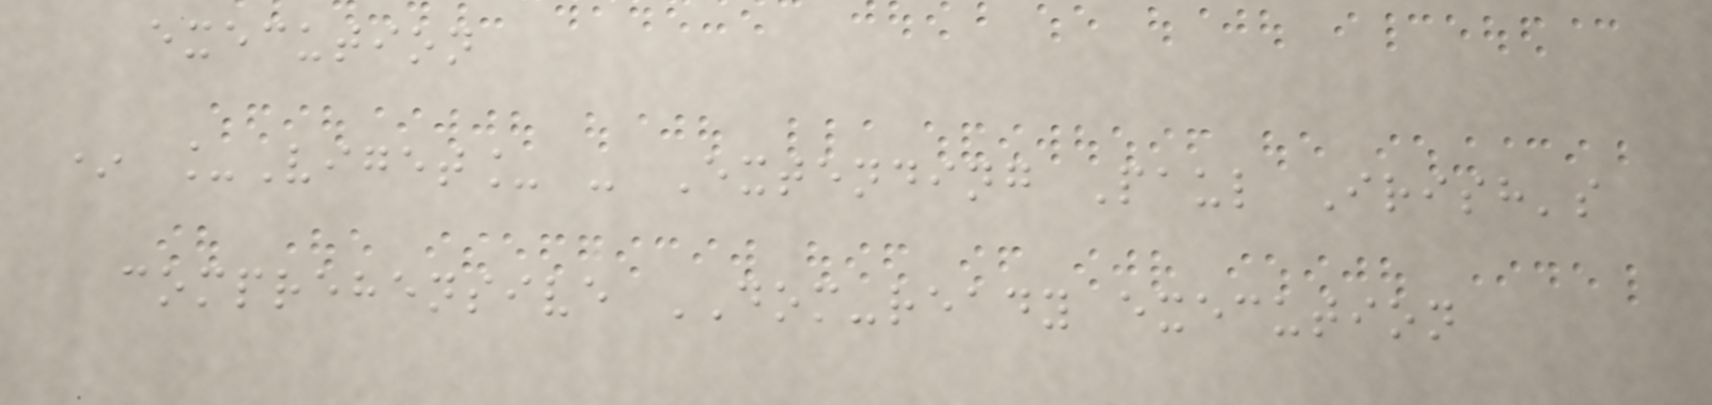execution
* _Viget_ - Extending Paul Irish's
comprehensive DOM-ready execution
